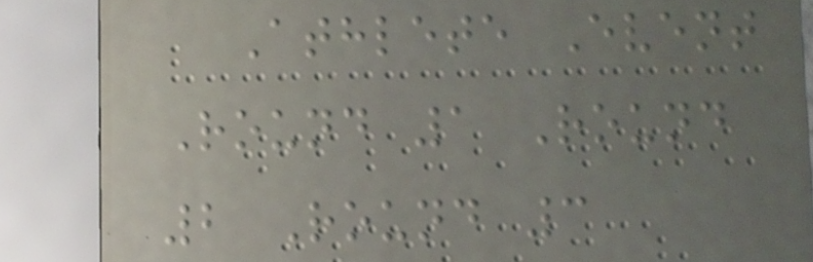Athlete Event
Round 1 Round
2 Round 3
